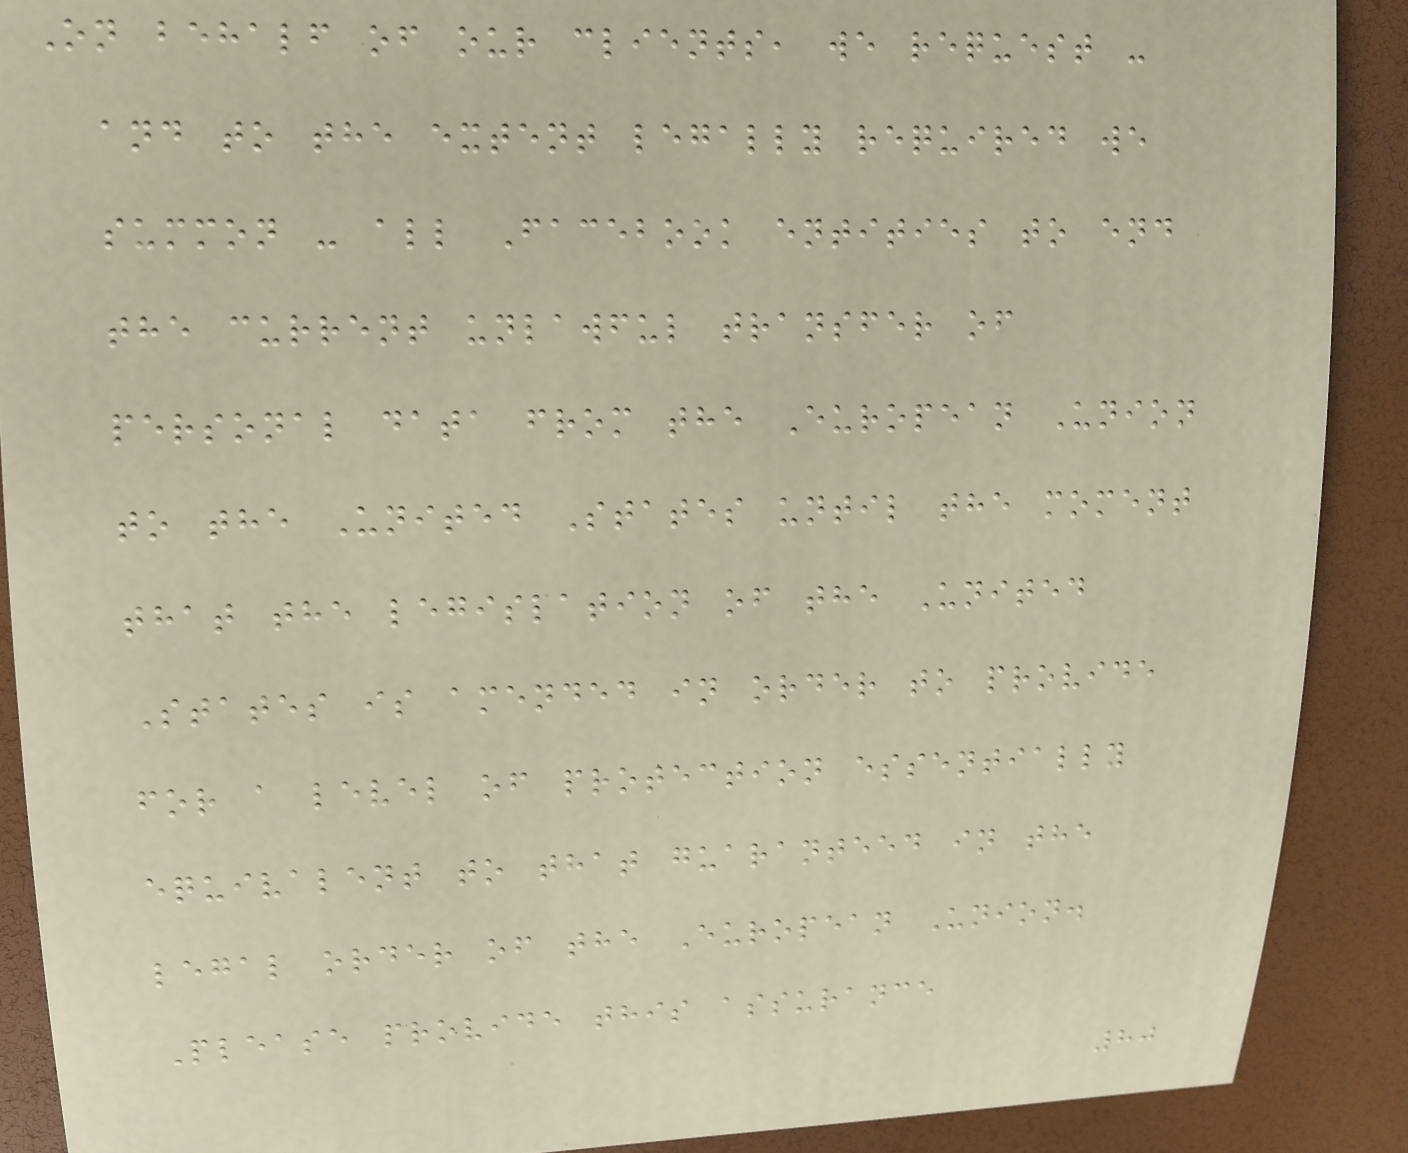On behalf of our clients, we request -
and to the extent legally required we
summon - all Facebook entities to end
the current unlawful transfer of
personal data from the European Union
to the United States until the moment
that the legislation of the United
States is amended in order to provide
for a level of protection essentially
equivalent to that guaranteed in the
legal order of the European Union.
Please provide this assurance
80
